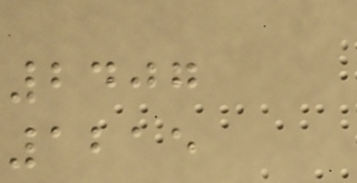2407
1215
